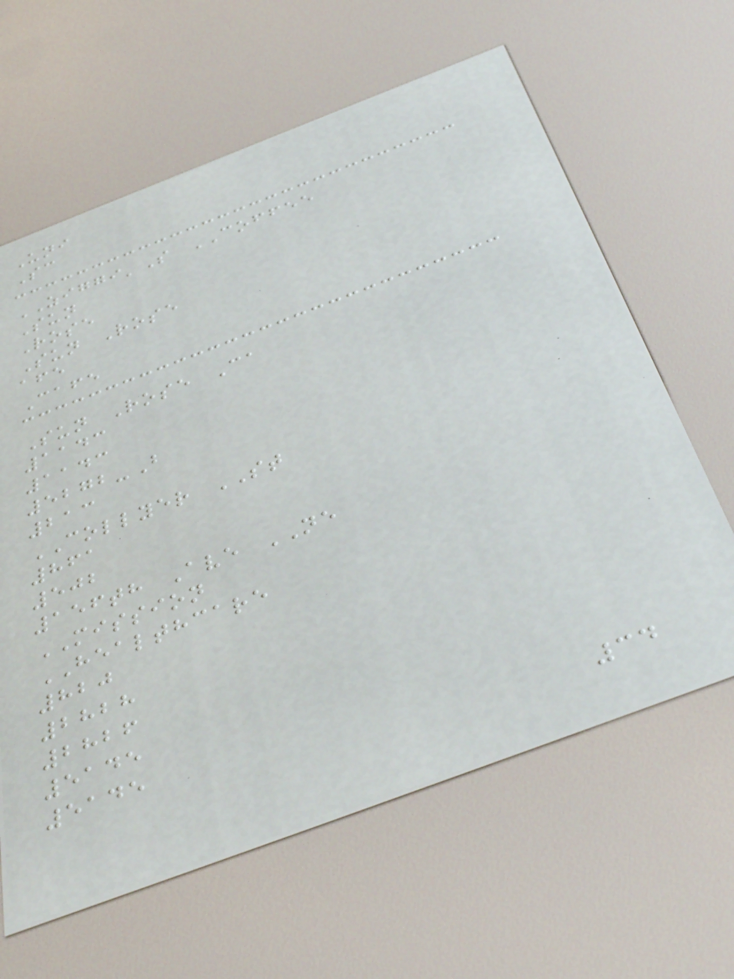Uni
Sc
ZIGGI'S COFFEE
Sun
Rose
Sun Rose
afe
Cafe
Sun Rose Ca
1143
1143
5272-B
213
COLLYER ST
861
502
156th Ave NE
MISSION
HEALTHCARE
820
2828
2826
5145
5145
34
